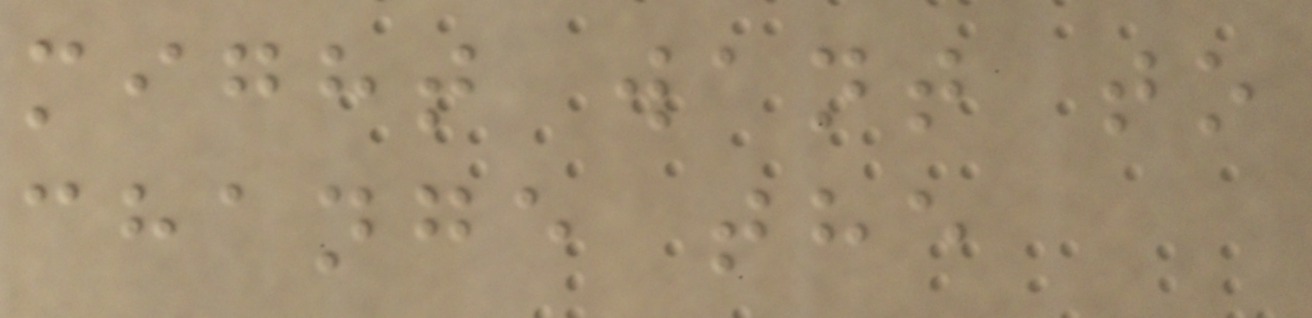might want to
change the
